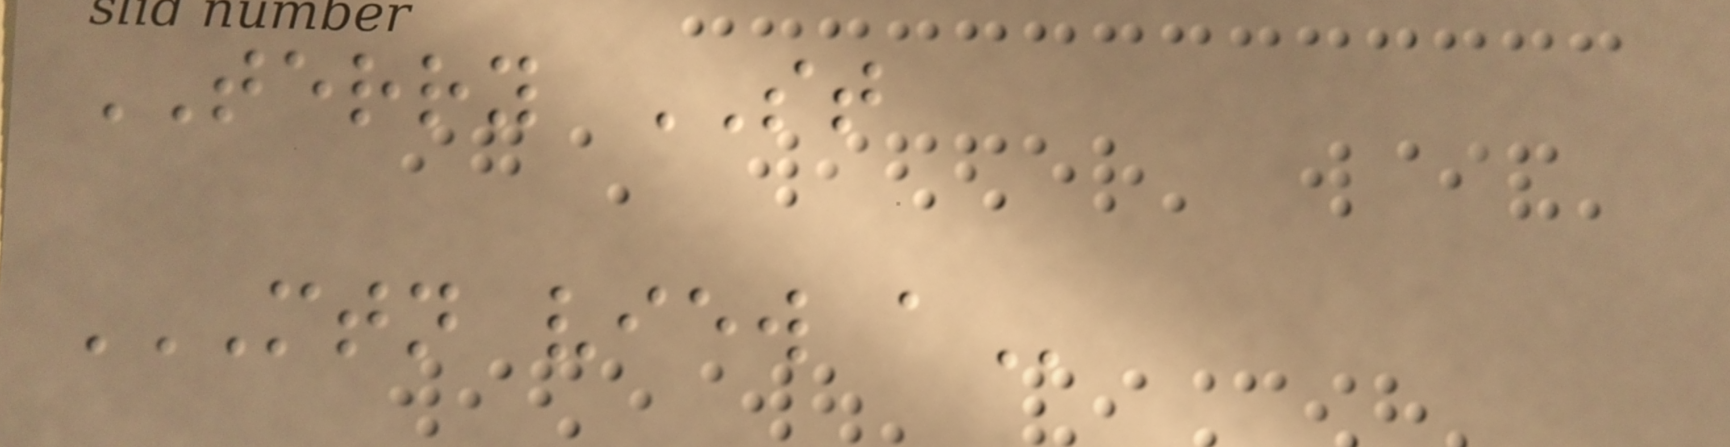TERRY ST
MTN VIEW A
